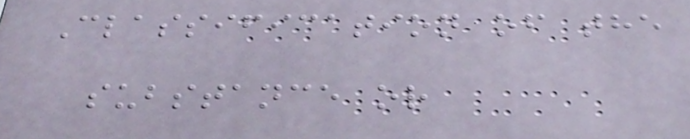Classification of the
substance or
